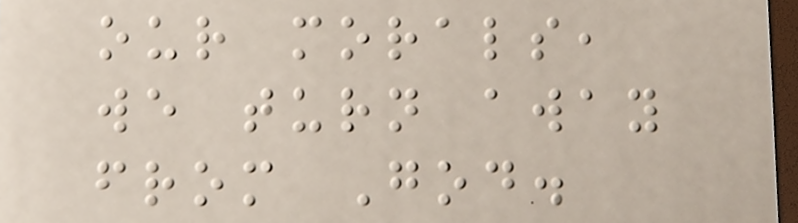our morals,
we turn away
from God.
